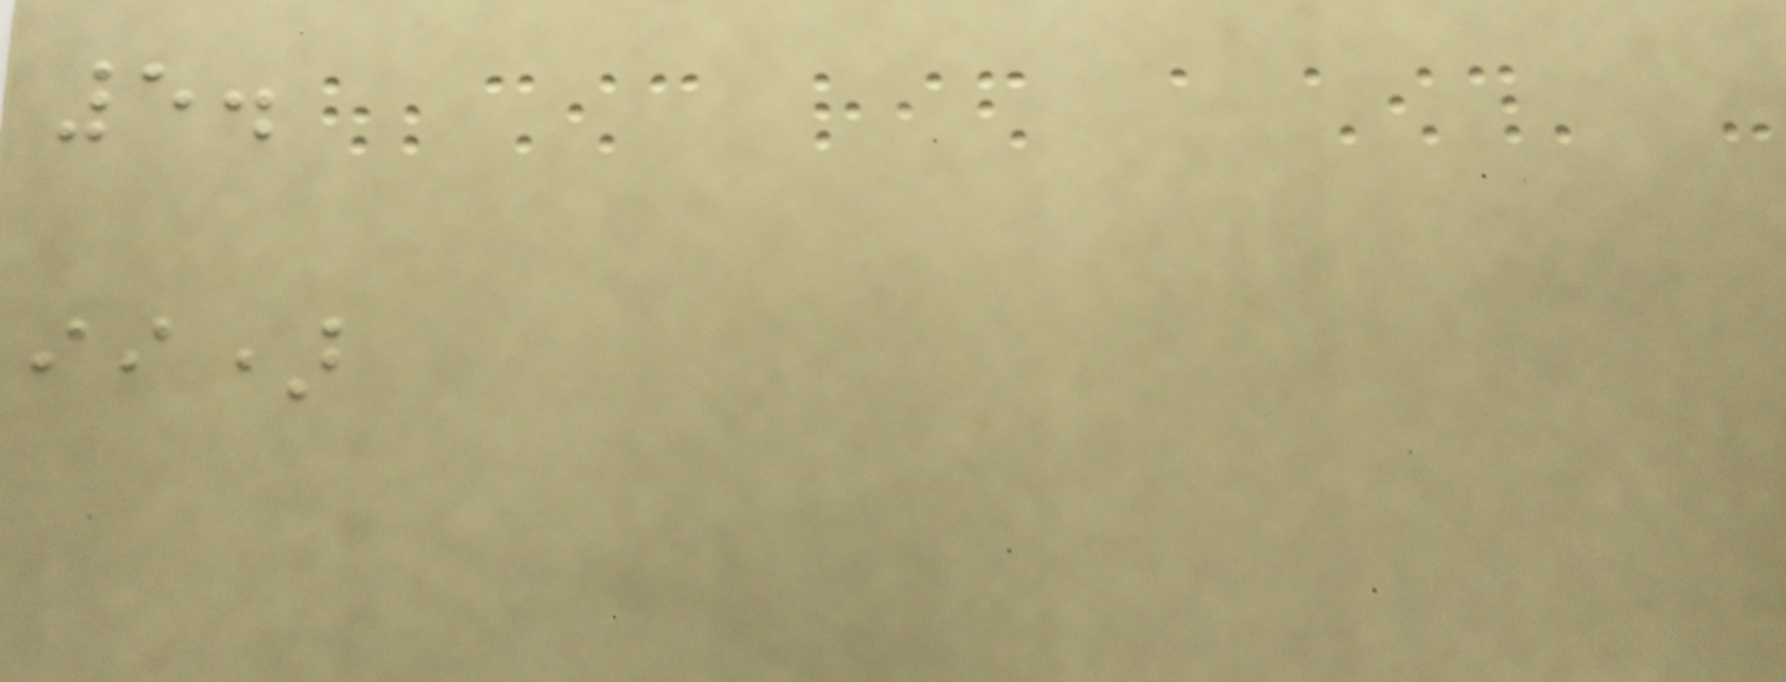5.
ii)
